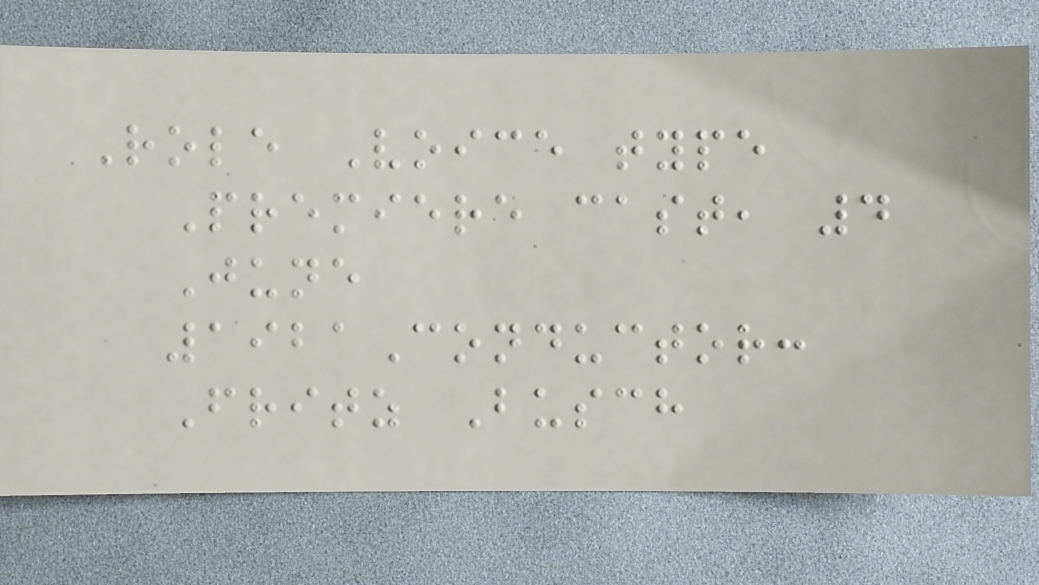Role Voice type
Premiere cast, 4
June
1921Conductor:
Fritz Busch
